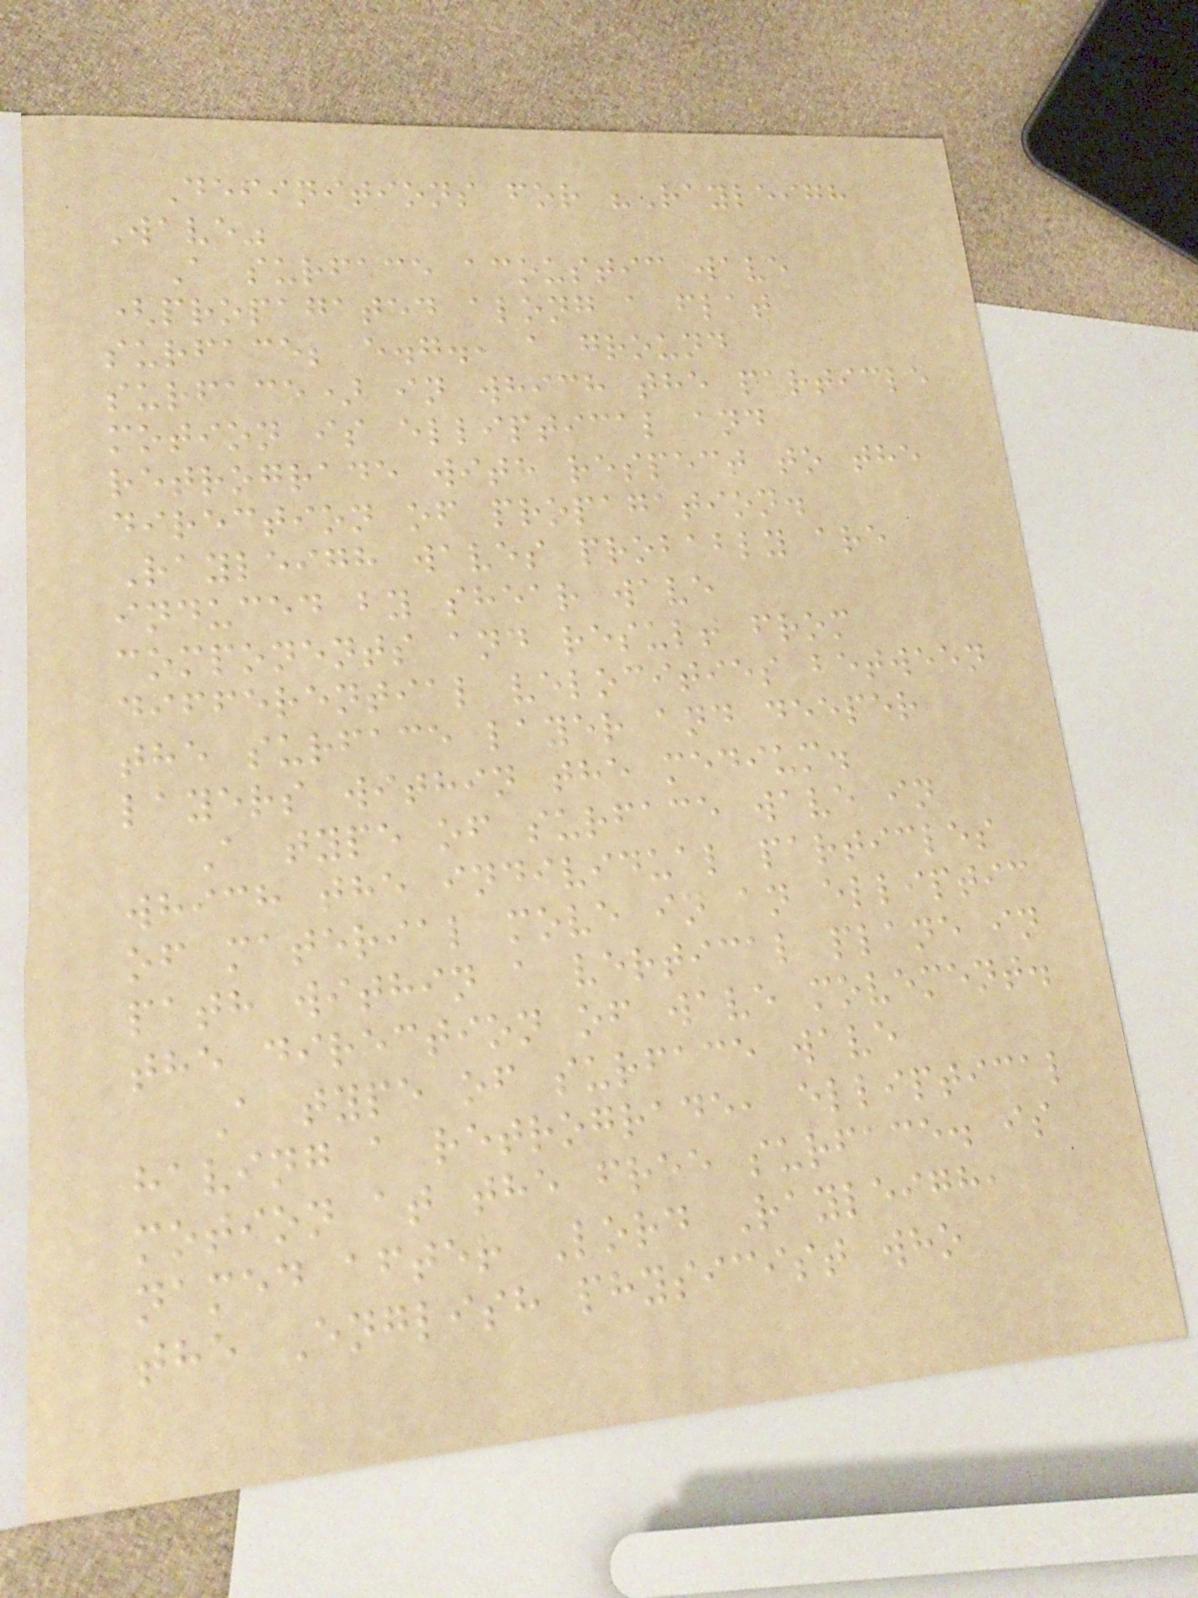Definitions for "Rayleigh
Wave"
A surface acoustic wave
(propagated along a flat
surface; e.g., a ground
surface) in which the particle
motion is elliptical and
retrograde with respect to the
direction of propagation.
Rayleigh waves probably are
induced by shear wave
components and result from
differential velocities between
the surface layer and deeper
layers within the medium.
A type of surface wave in
which the individual particles
of material move in an elliptic
path within a vertical plane in
the direction of wave movement.
A type of surface wave
having a retrograde, elliptical
motion at the free surface. is
named after Lord Rayleigh,
the English physicist who
